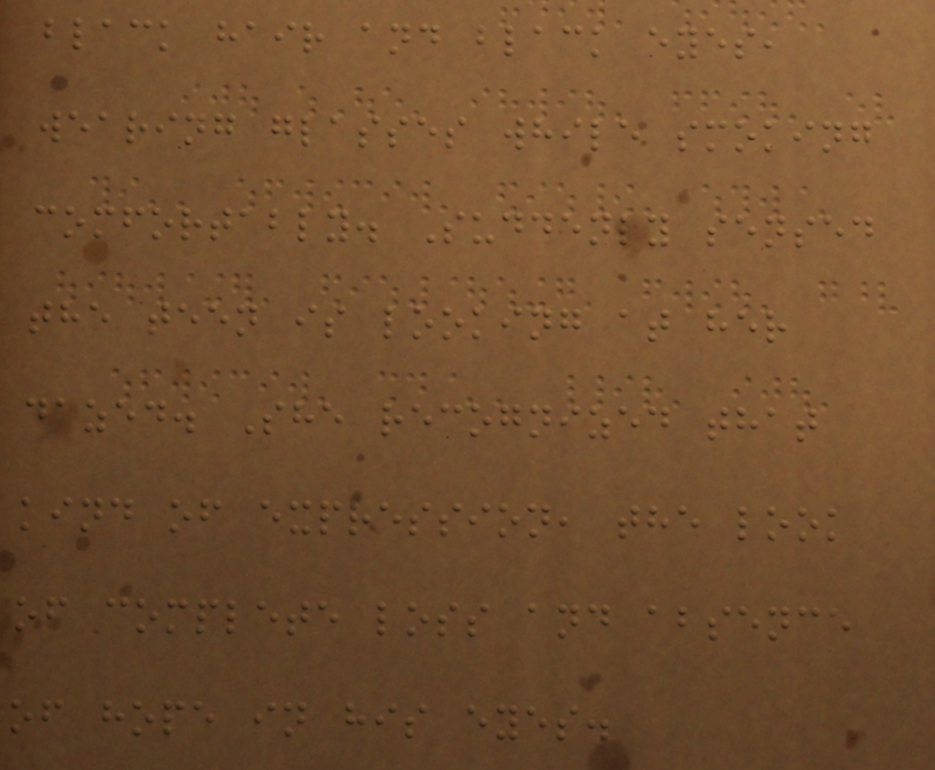black hair and black eyes,
wearing glasses while smoking
comfortably. Suddenly sensed
the teen is looking at her
dazed. She recognized that
kind of expression, the look
of complete loss and absence
of hope in his eyes.
